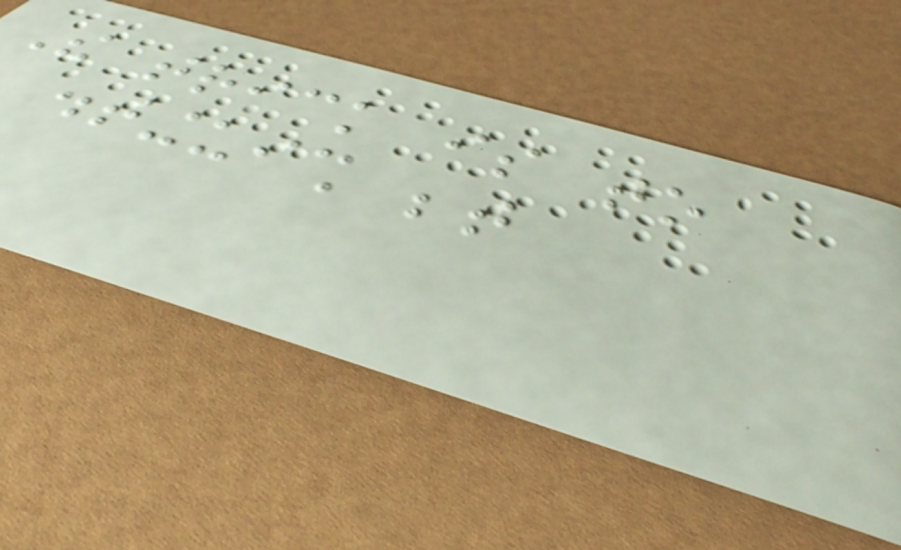The trick is to
distinguish between
